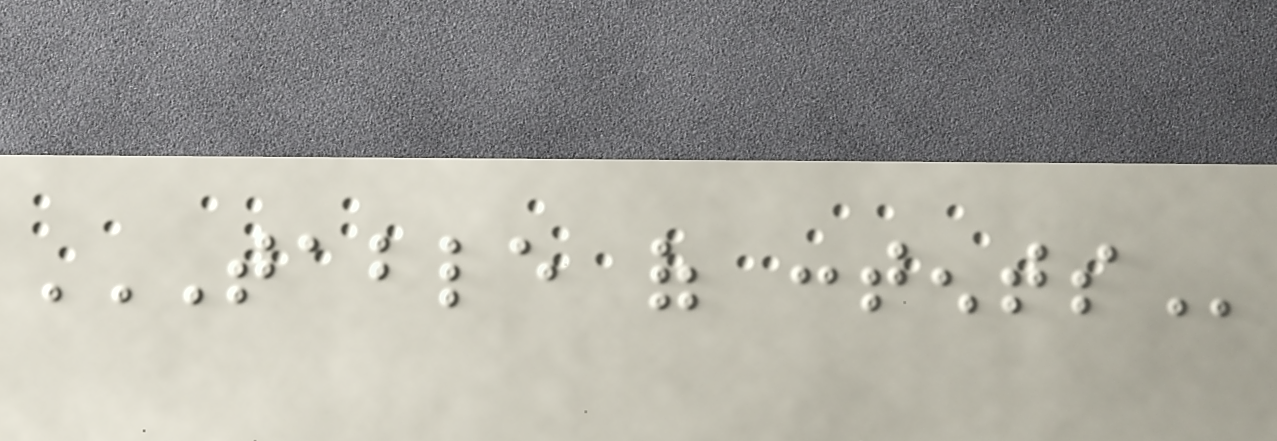TABLE OF CONTENTS
